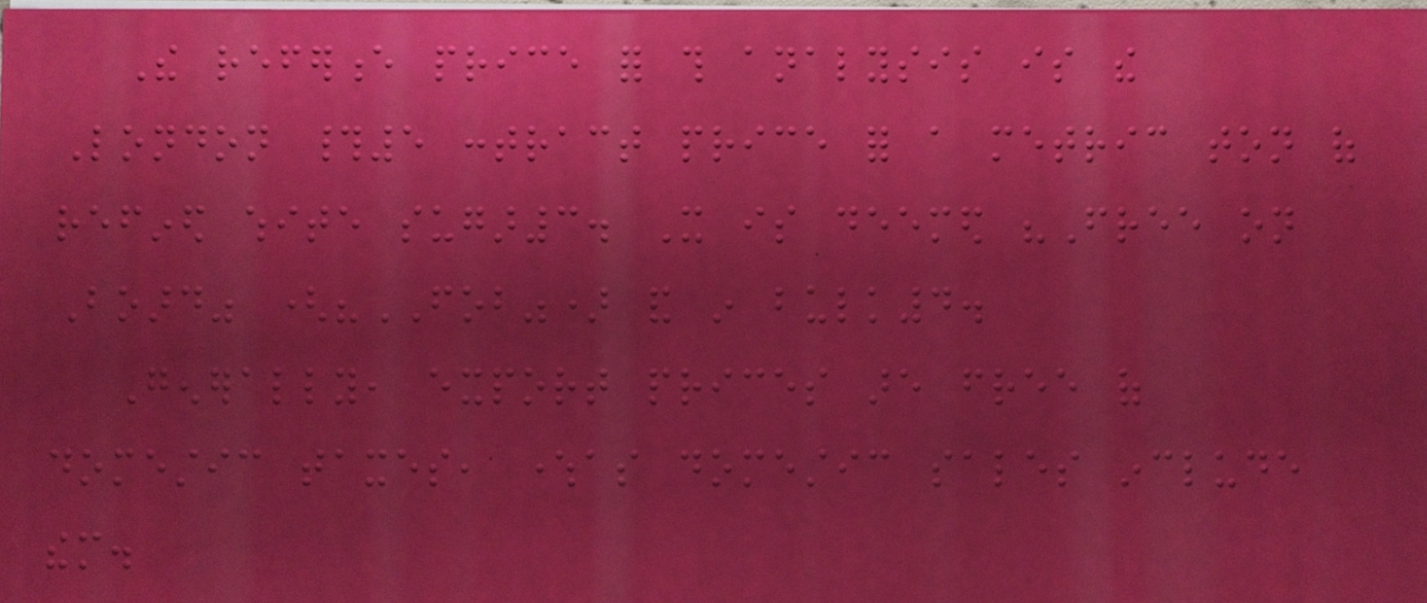The reference price for this analysis is the
London #5 contract price for a metric ton of
refined white sugar3. It is deemed "Free on
Board" ("FOB") and in bulk4.
Generally, export prices are free of
domestic taxes, whereas domestic sales include
them.
